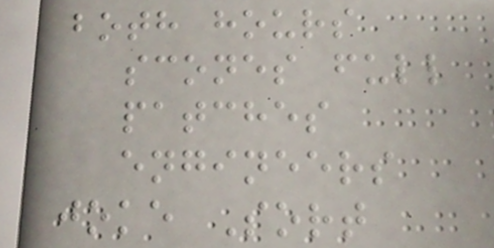both hours
scones full
patches
engineers
joke Sort
